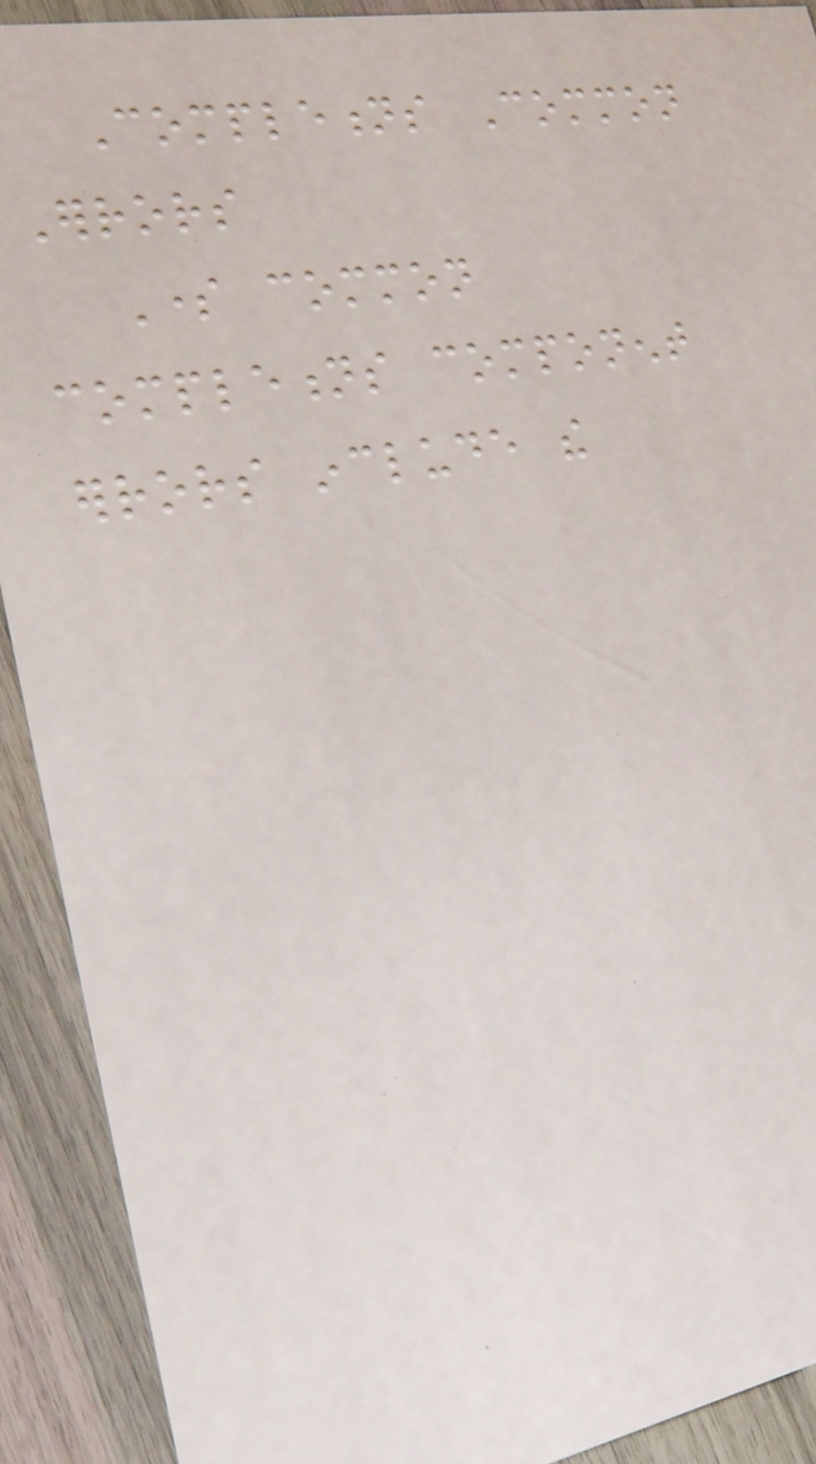Completions Common
Errors
Some common
completions component
errors include the
